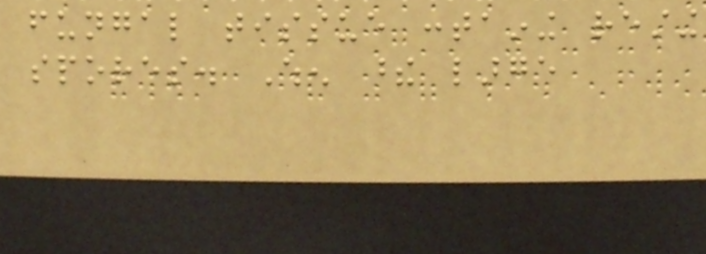fungal tissue containing resting
spores. When these large
